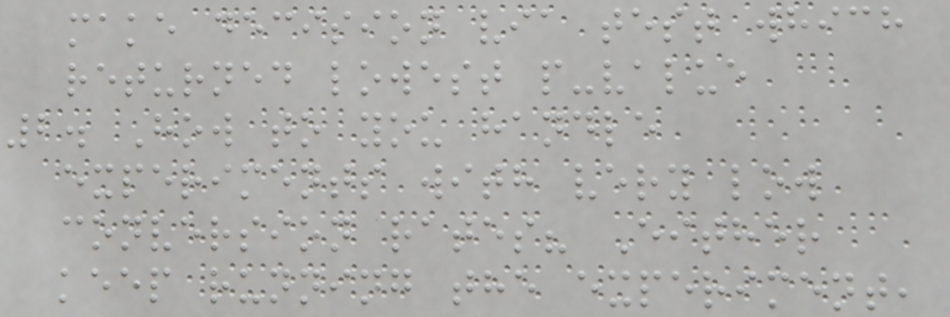make decision via test which
returned lowest p-value
2. How to you handle
experiments with very low
conversion rates? Either
keep running the experiment,
